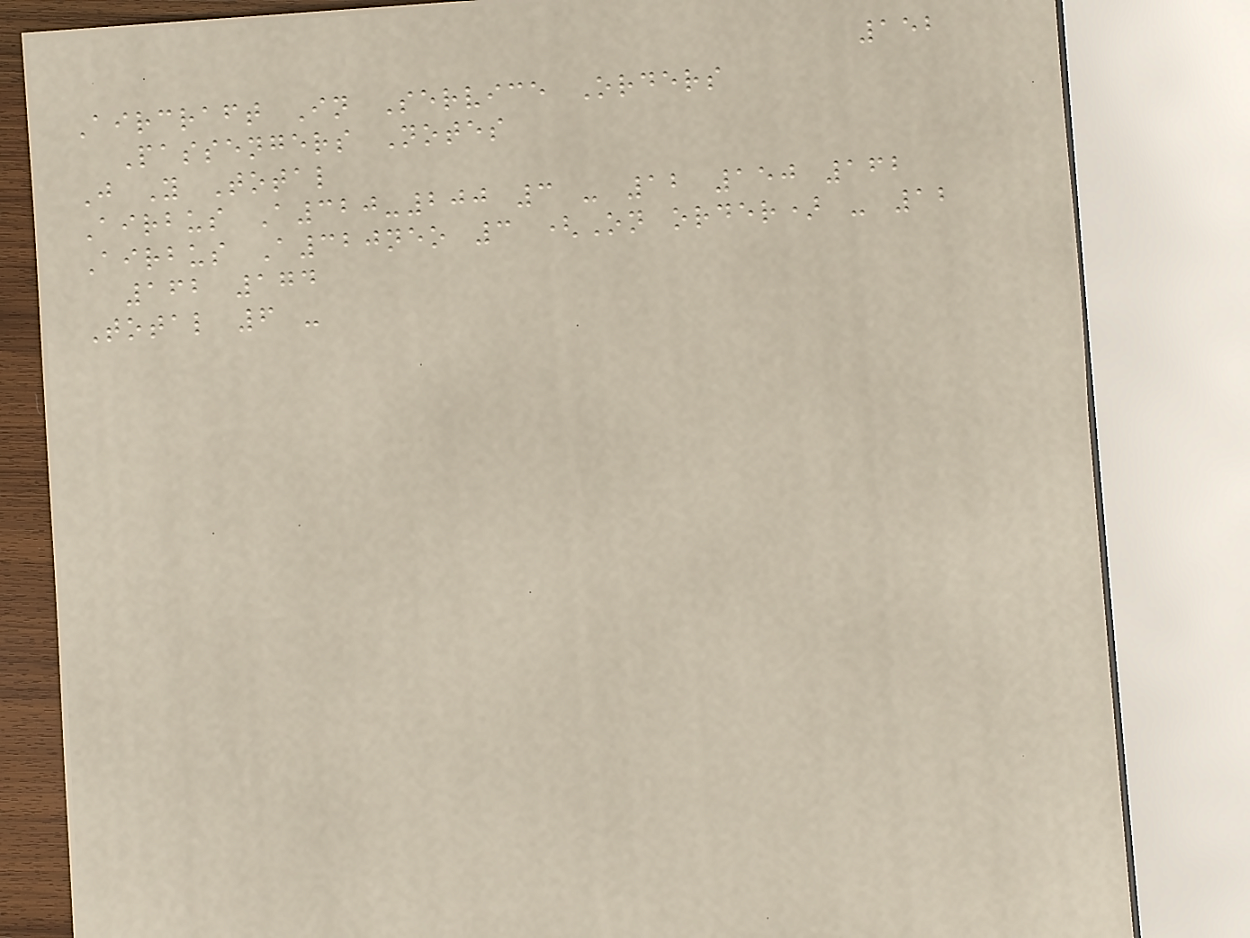152
Aircraft In Service Orders
Passengers Notes
J Y Total
Airbus A320-200 3 - 12 150 162
Airbus A320neo 3 (On order) - 12
162 174
Total 6 -
